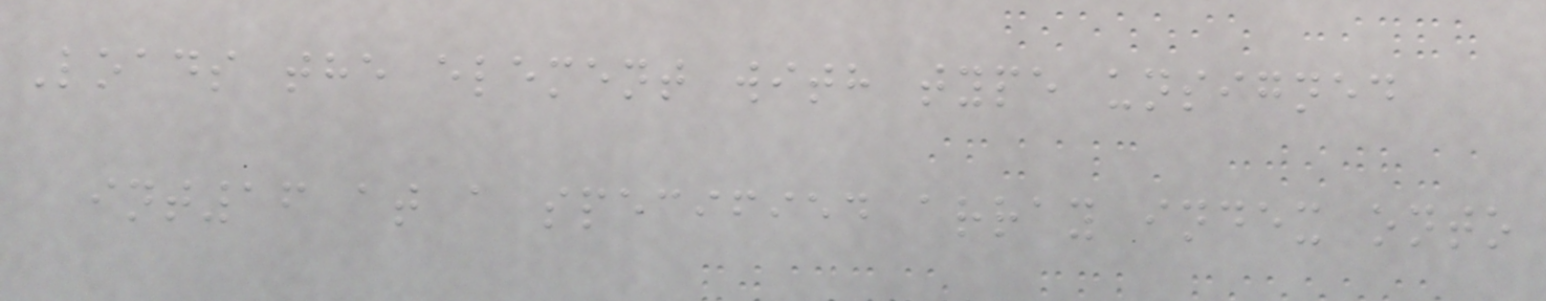Loads the element with type unsigned
int16 at a specified array index onto
